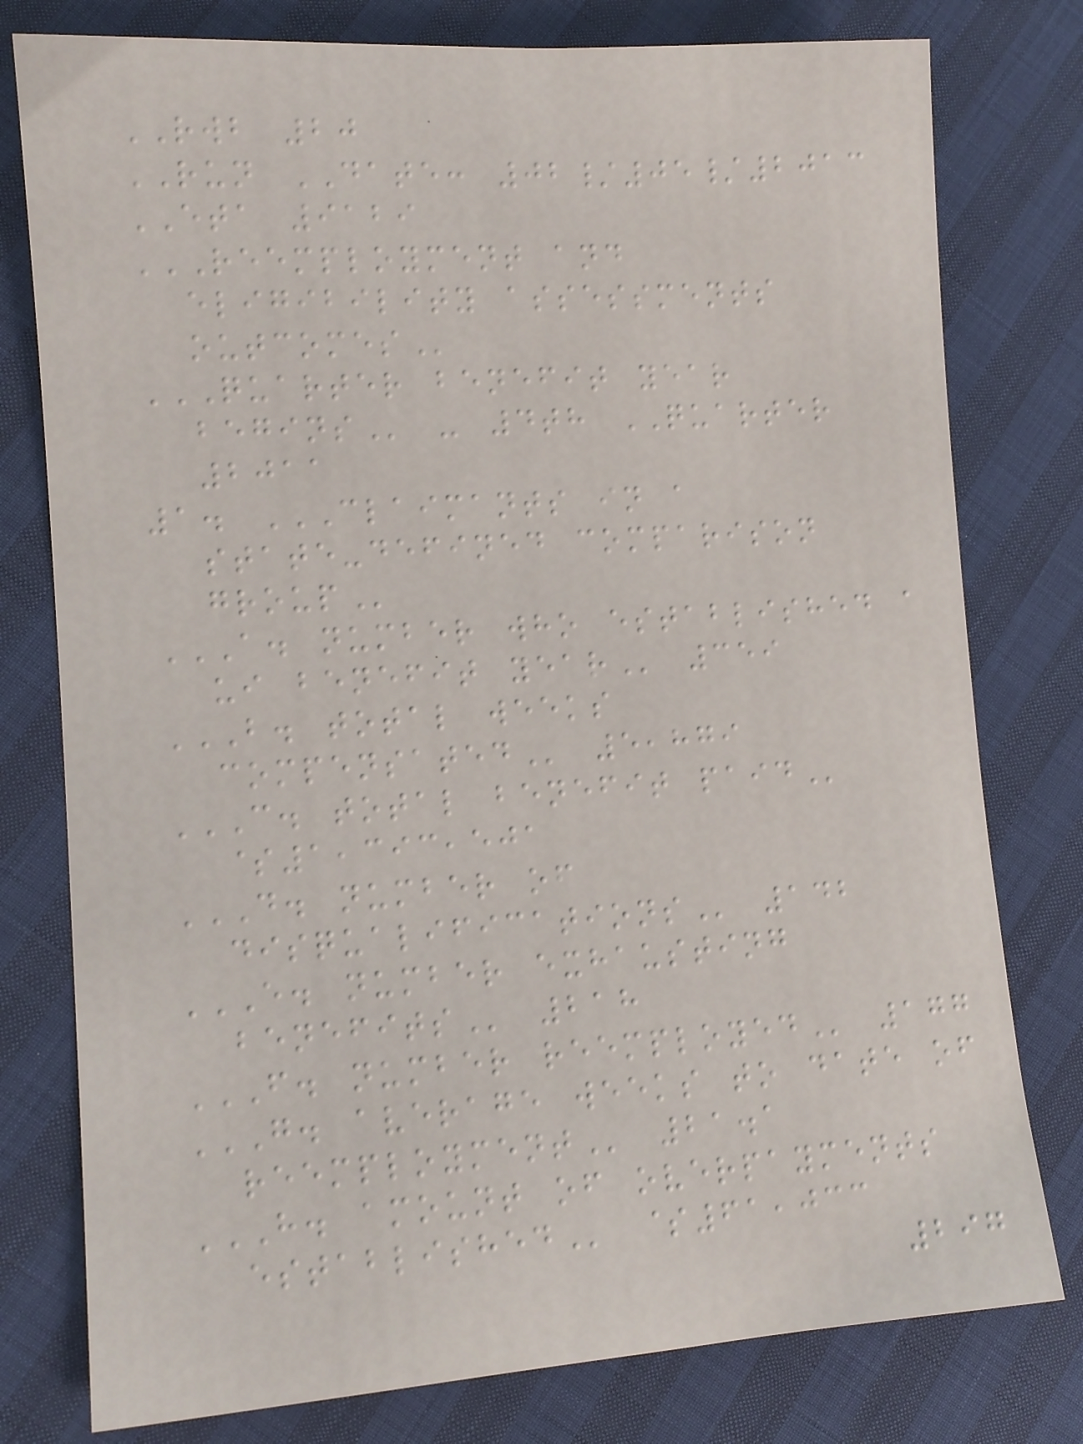RWB 20
RUN DATE: 02/05/2013
ETA 9129
REEMPLOYMENT AND
ELIGIBILITY ASSESSMENTS
OUTCOMES
QUARTER BENEFIT YEAR
BEGINS - 4th QUARTER
2011
1. CLAIMANTS IN A
STATE-DEFINED COMPARISON
GROUP
A. NUMBER WHO ESTABLISHED A
UI BENEFIT YEAR 359
B. TOTAL WEEKS
COMPENSATED 5,879
C. TOTAL BENEFIT PAID
$1,393,501
D. NUMBER OF
DISQUALIFICATIONS 142
E. NUMBER EXHAUSTING
BENEFITS 218
F. NUMBER REEMPLOYED 177
G. AVERAGE WEEKS TO DATE OF
REEMPLOYMENT 21.1
H. AMOUNT OF OVERPAYMENTS
ESTABLISHED $61,033
297
